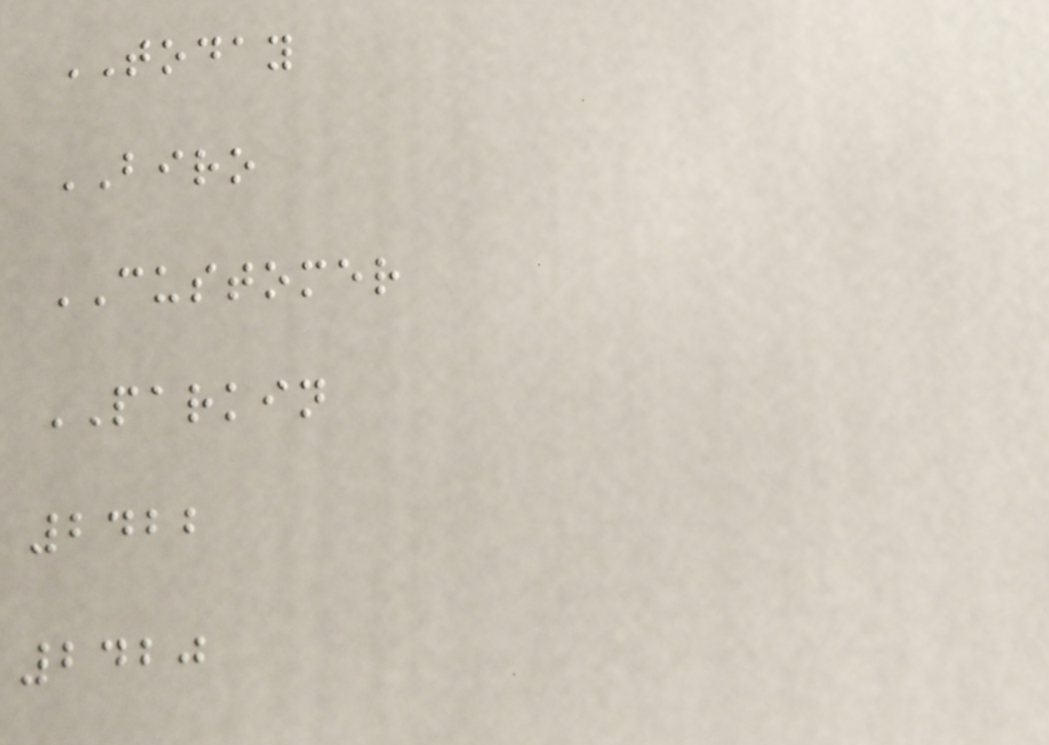TODAY
BIRO
CUSTOMER
PARKIN
2422
2420
